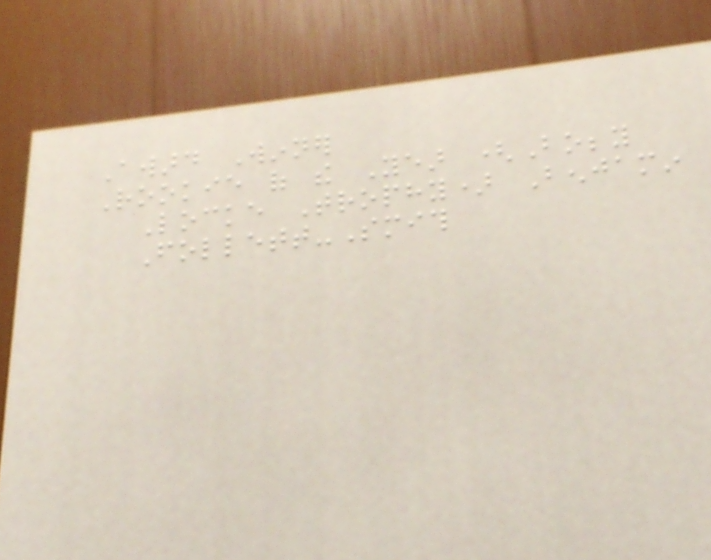Award Winner
Rookie of the Year (Bobby
Locke Trophy) Benjamin
Follett-Smith
